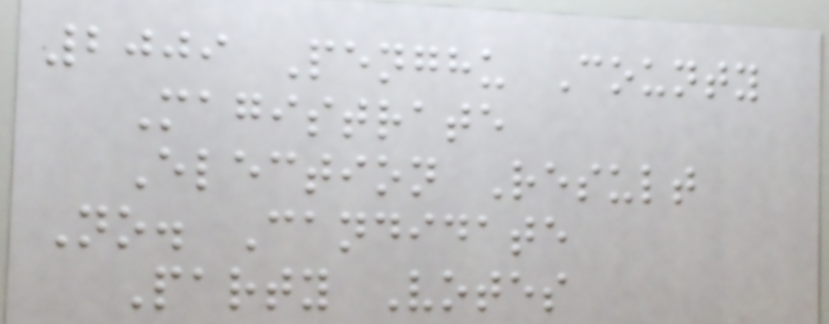2009 Penghu County
Magistrate
Election Result
No. Candidate
Party Votes
